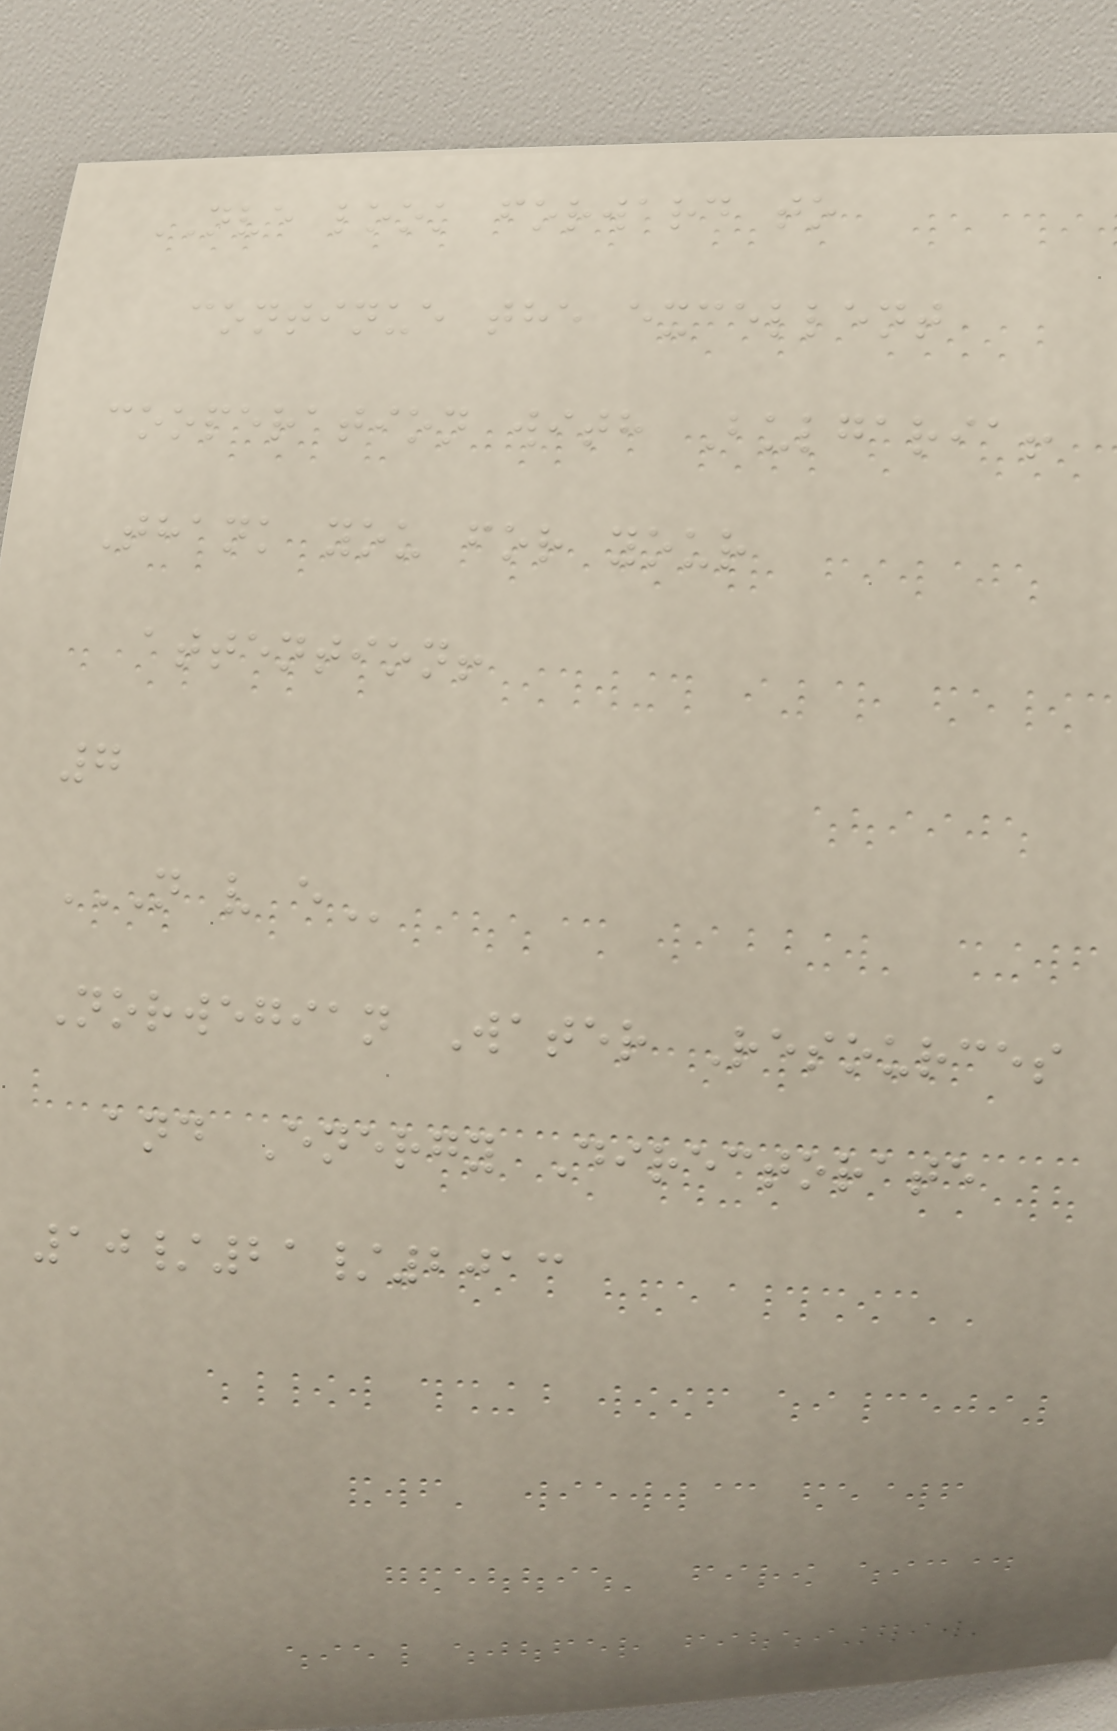NVE look forward to
continue the excellent
cooperation with Bulgaria!
Thank you for your
attention!
7
N V E
Norwegian Water Resources
and Energy Directorate
10/21/2013
